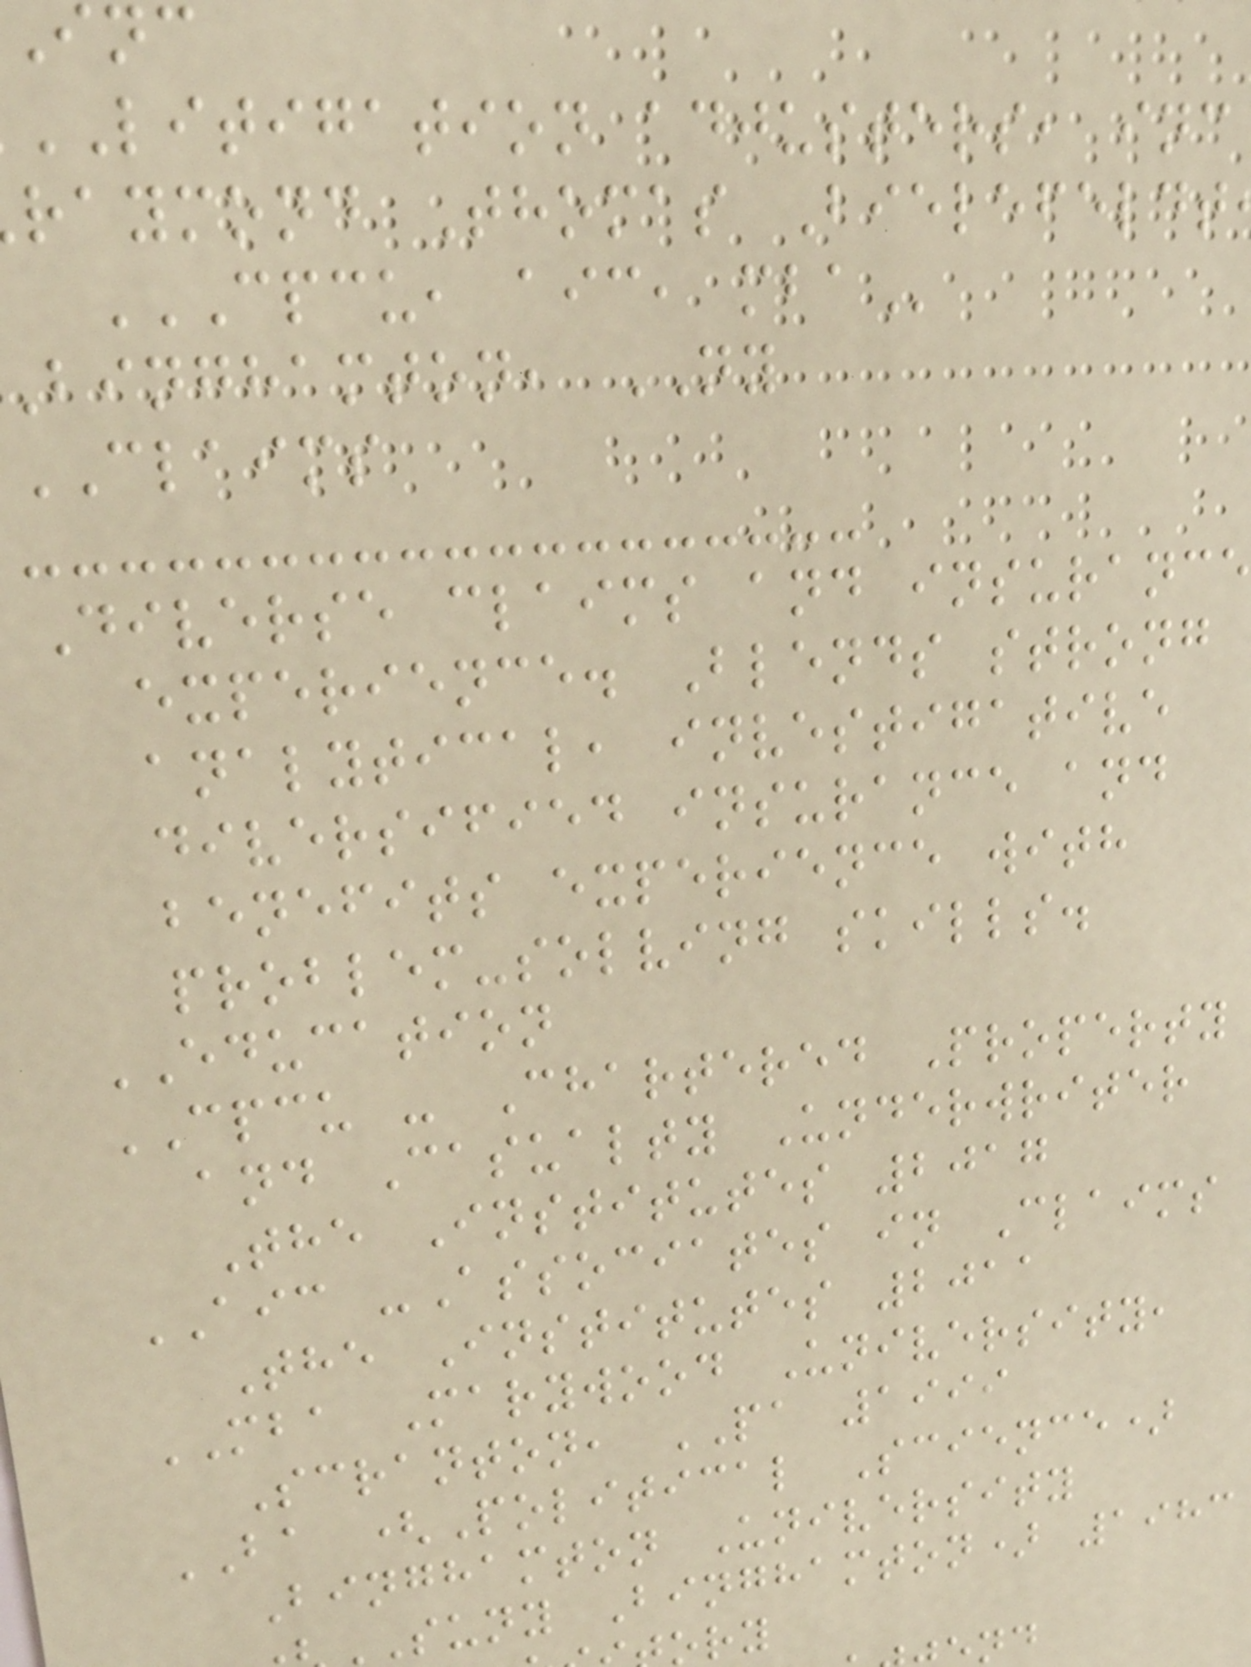LITIGATION adjusters,
raymond Thomas Bielefeldt
CPCU, AIC, MBA
binghamton, NY
CLAIMS
Diverse claims and insurance
experience. Blends strong
analytical, investigative
diversified insurance and
benefits experience with
problem-solving skills.
EDUCATION
CPCU - Chartered Property
and Casualty Underwriter
The Institutes 2017
AIC -Associates in Claims
The Institutes 2011
MBA Marywood University,
Scranton, PA 1999
BA (Political Science)
Binghamton University
suny Binghamton) 1983
